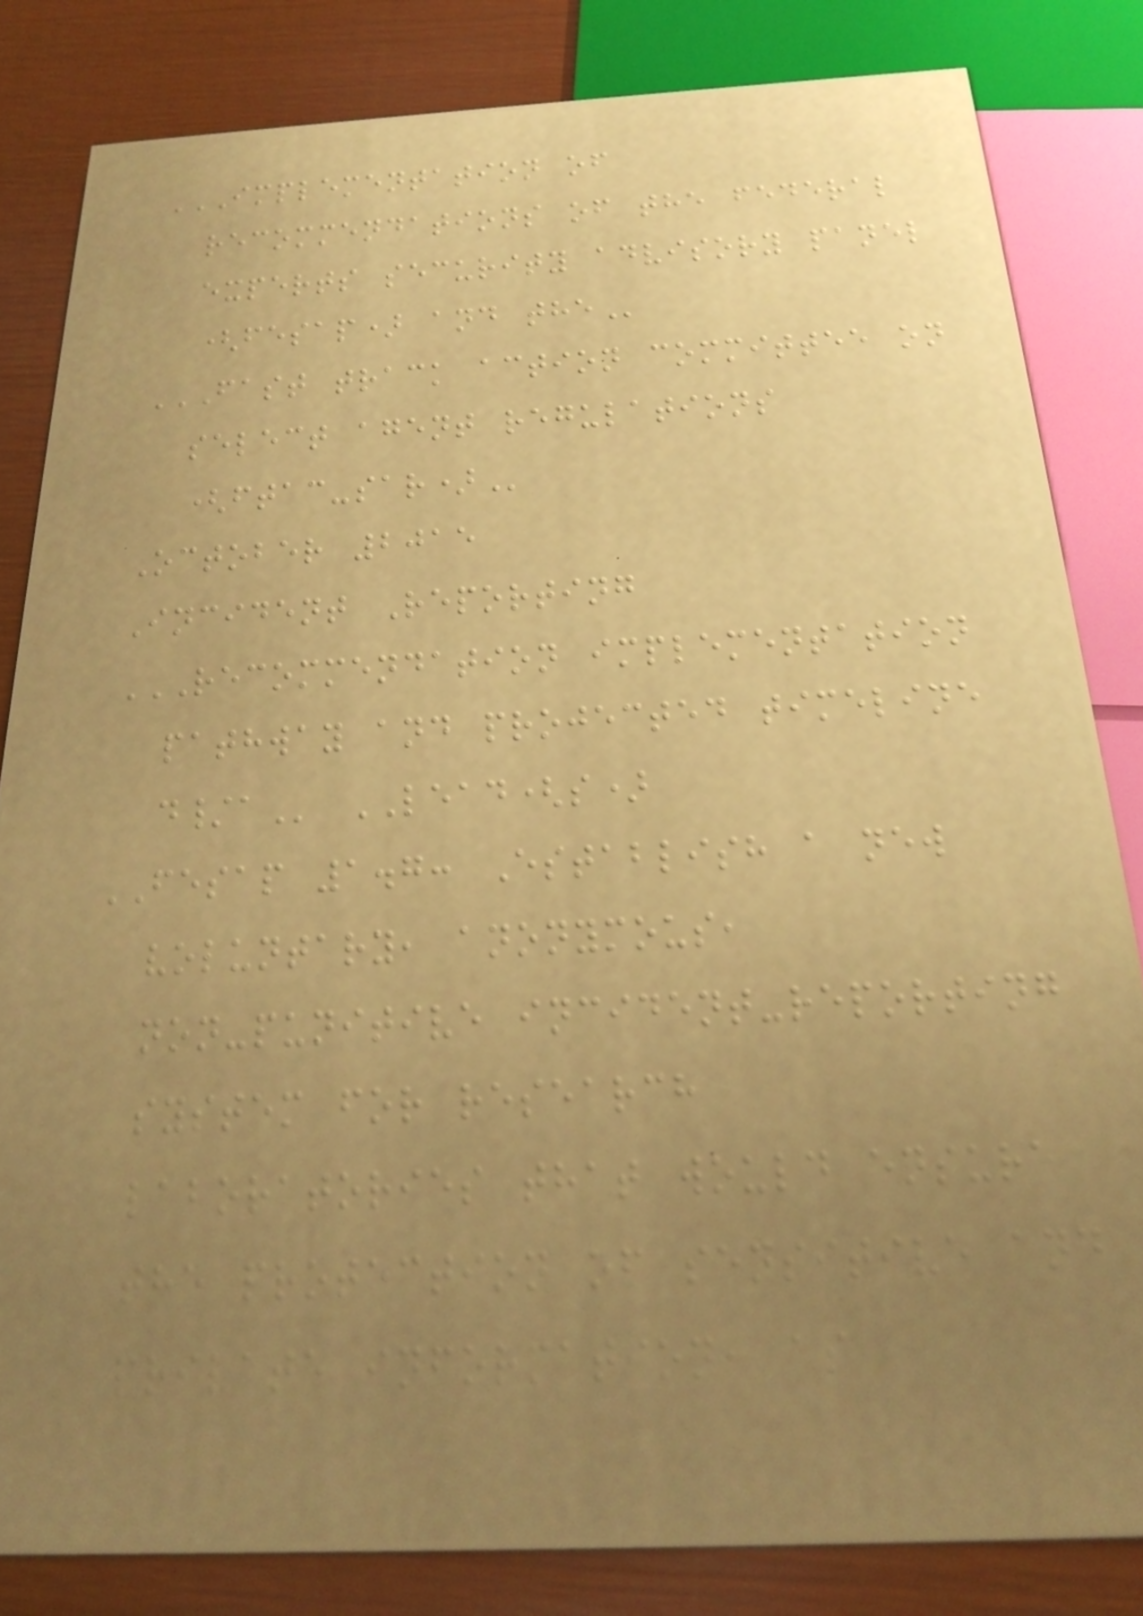IMPLEMENTATION OF
RECOMMENDATIONS OF THE FEDERAL
EXPERTS SECURITY ADVISORY PANEL
(FESAP) AND THE
FAST TRACK ACTION COMMITTEE ON
SELECT AGENT REGULATIONS
(FTAC-SAR)
October 2015
Incident Reporting
RECOMMENDATION IMPLEMENTATION
PATHWAY AND PROJECTED TIMELINE
D/A LEAD(s)
FESAP 1.7: Establish a new
voluntary, anonymous,
non-punitive incident-reporting
system for research
laboratories that would ensure
the protection of sensitive and
private information, as
